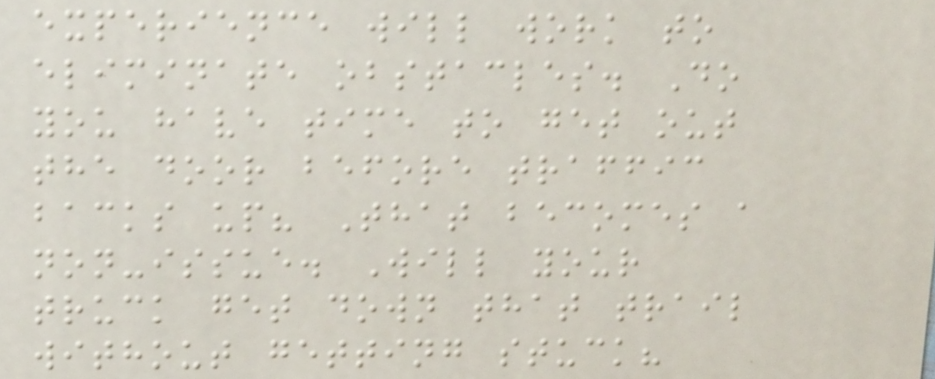experience will work to
eliminate obstacles. Do
you have time to get out
the door before traffic
backs up? That becomes a
non-issue. Will your
truck get down that trail
without getting stuck?
